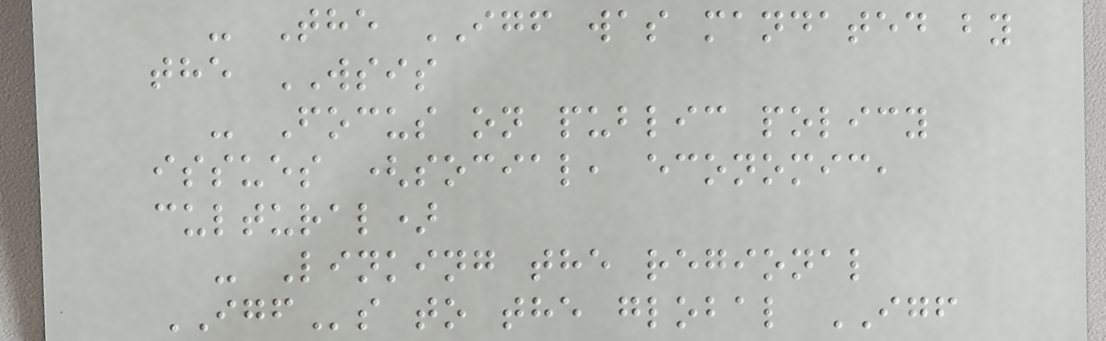- The IGF was mandated by
the WSIS
- Focus on public policy
issues (social, economic,
cultural)
- Linking the regional
IGFs to the global IGF
